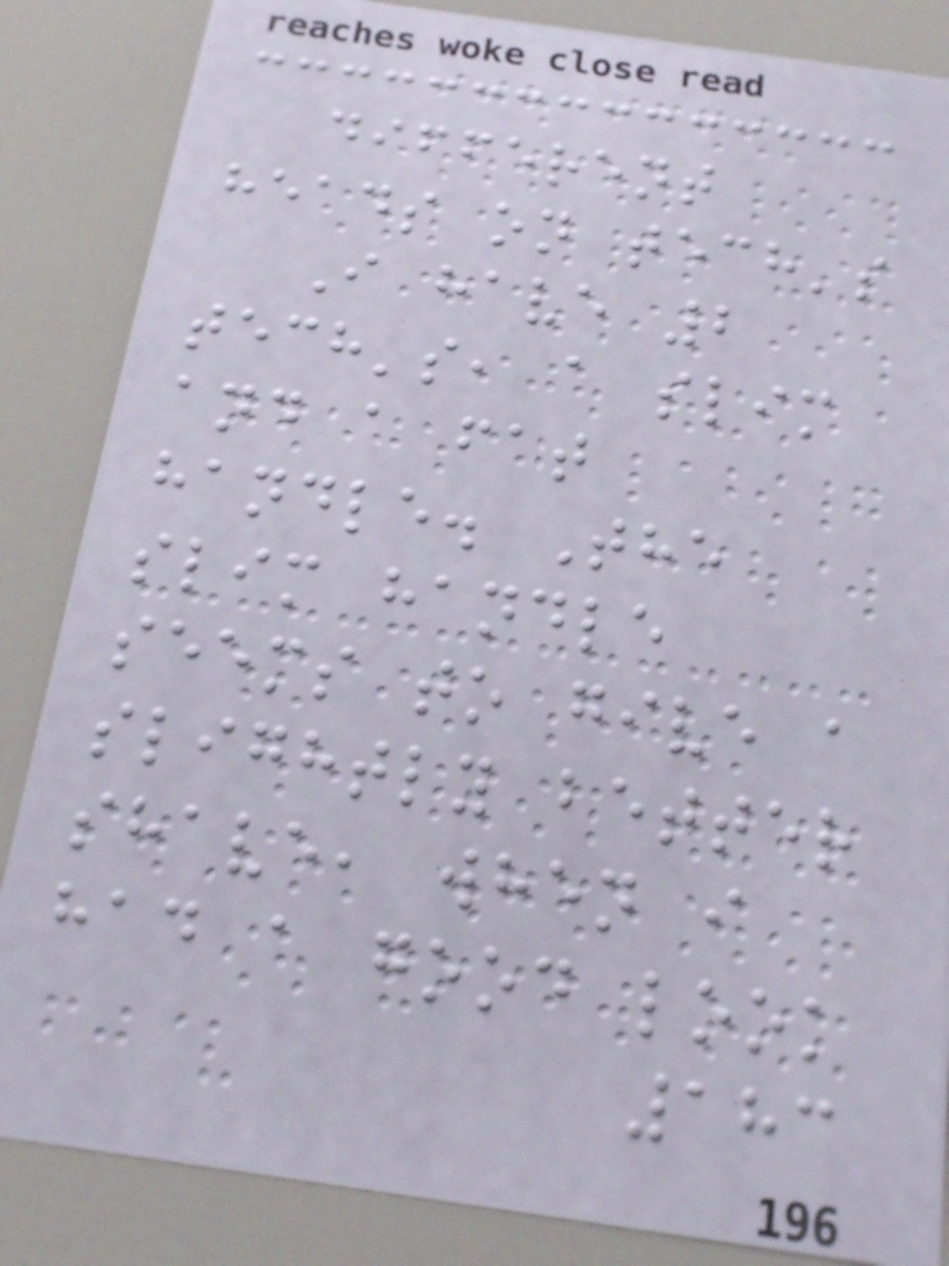different
heads on tech's
I have 2
tech's, a slim
and a fat
handle. The
slim handle
seems to give a
slightly better
shave, when i
had a good look
183
